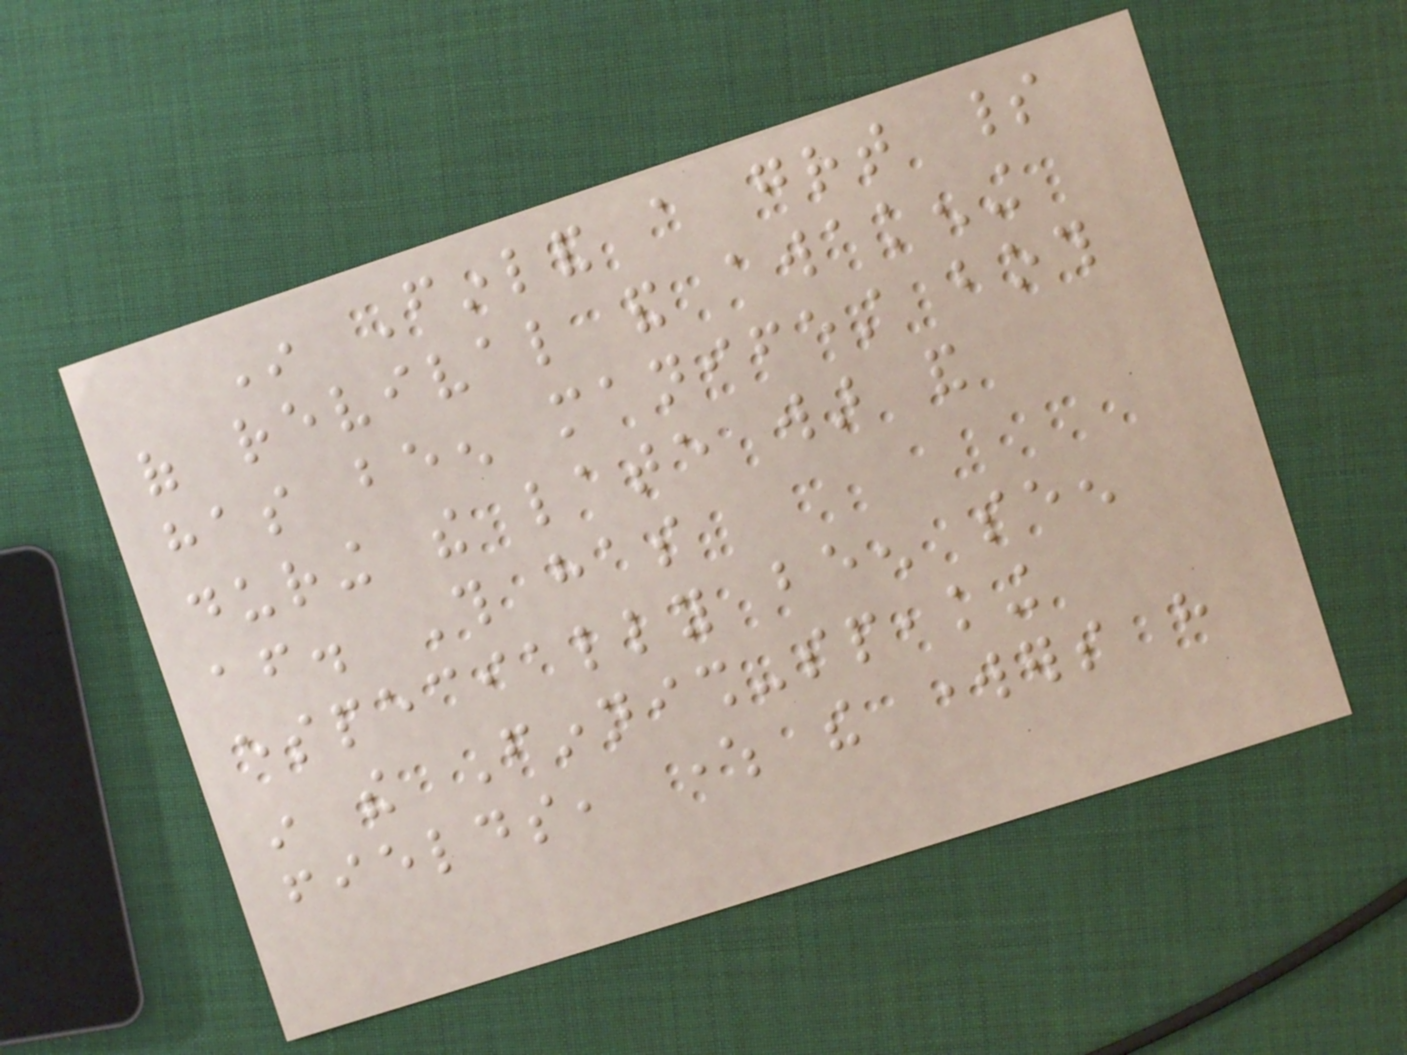In Finland a great spirit
of revival and awakening
has been manifest both
during the late war and
after. This has
especially been seen
in the Finnish-speaking
fields, where the workers have
